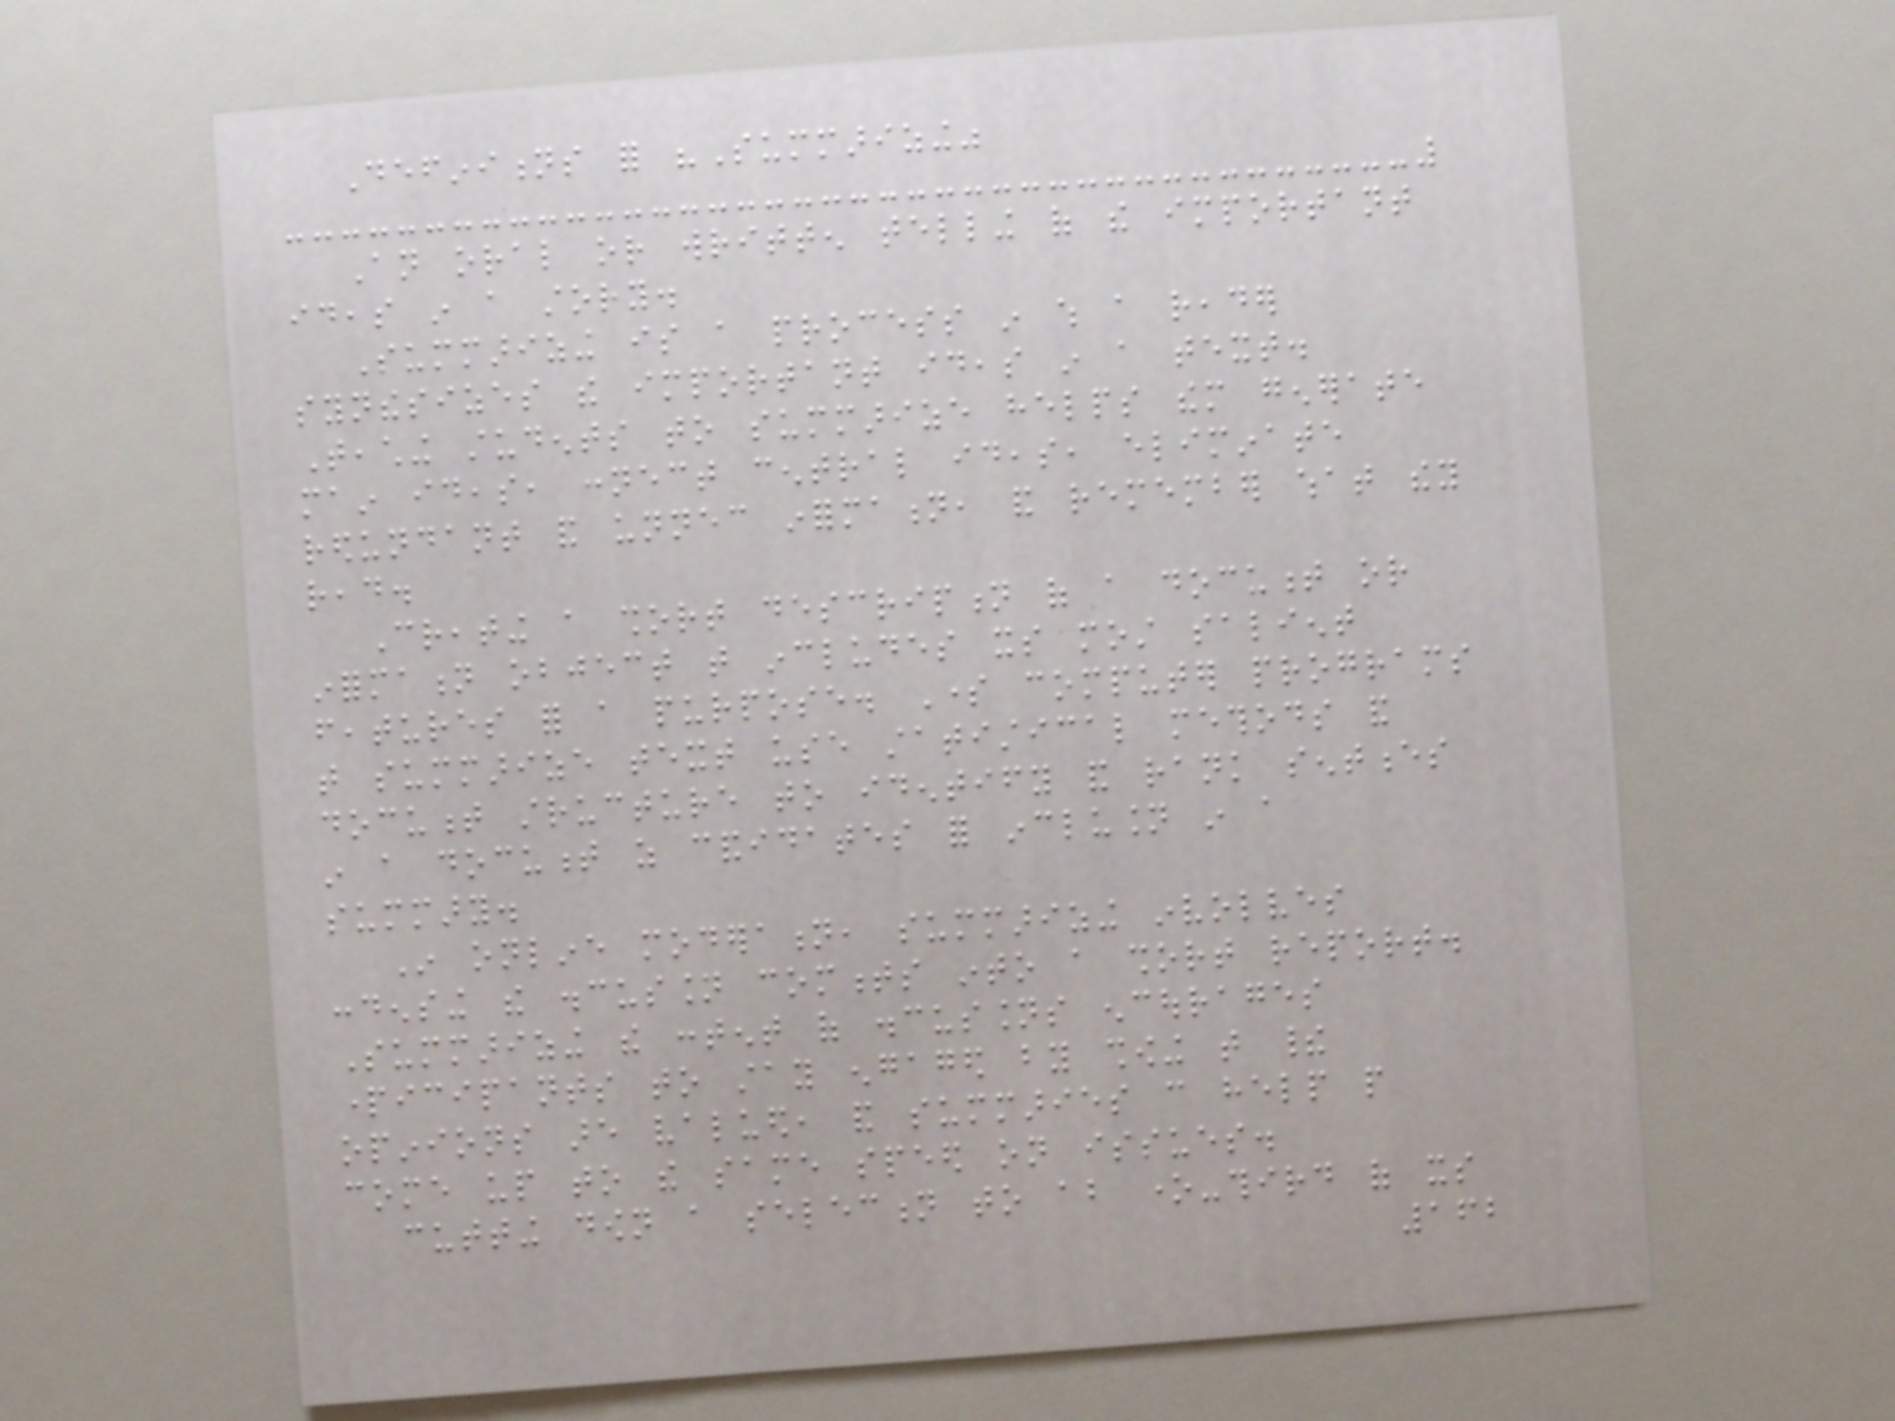Definitions for "Summarizing"
An oral or written telling of the important
ideas in a story.
Summarizing is a process in which a reader
synthesizes the important ideas in a text.
Teaching students to summarize helps them generate
main ideas, connect central ideas, eliminate
redundant and unnecessary information, and remember what they
read.
Creating a short description of a document or
information object that includes its most salient
features for a purpose. Some computer programs
that summarize text use statistical methods and
document structure to identify and rank sentences
in a document as candidates for inclusion in a
summary.
In online moderation, summarizing involves
condensing the discussion comments into a short report.
Summarizing the content of discussions encourages
participants to stay engaged by showing that their
opinions are valued, and summaries can help people
come up to the same speed on issues.
cutting down a selection to about one-third of its
162
